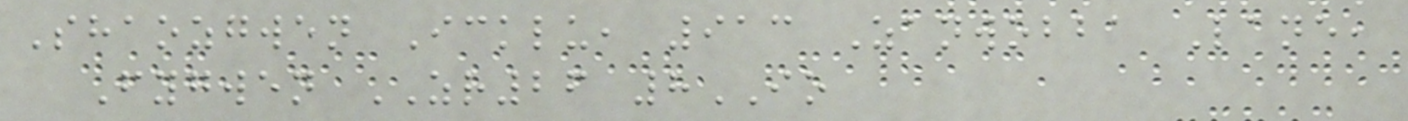Shaozgwen Icklu, 913 Zanwobba Lane,
Fygwen ZR26 8IO
